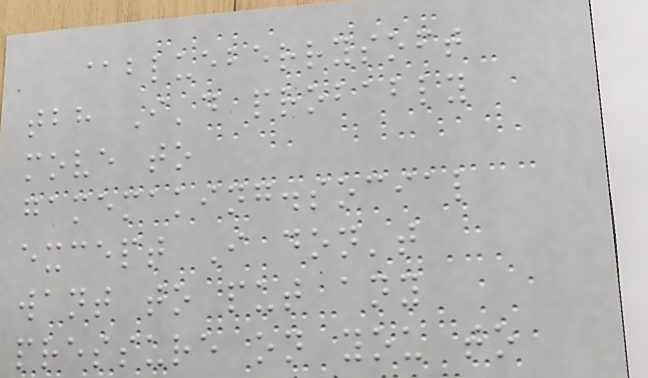@blueberrysoft
tbh I'd probably
move to
gamemaking.social
except I don't
want to put any
pressure on you to
